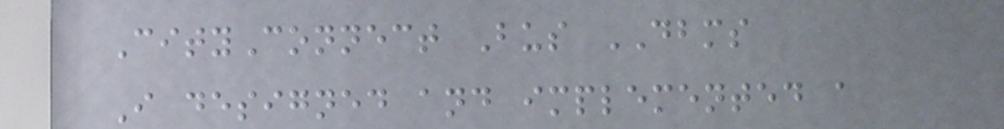CityConnect Bus DBMS
I designed and implemented a
